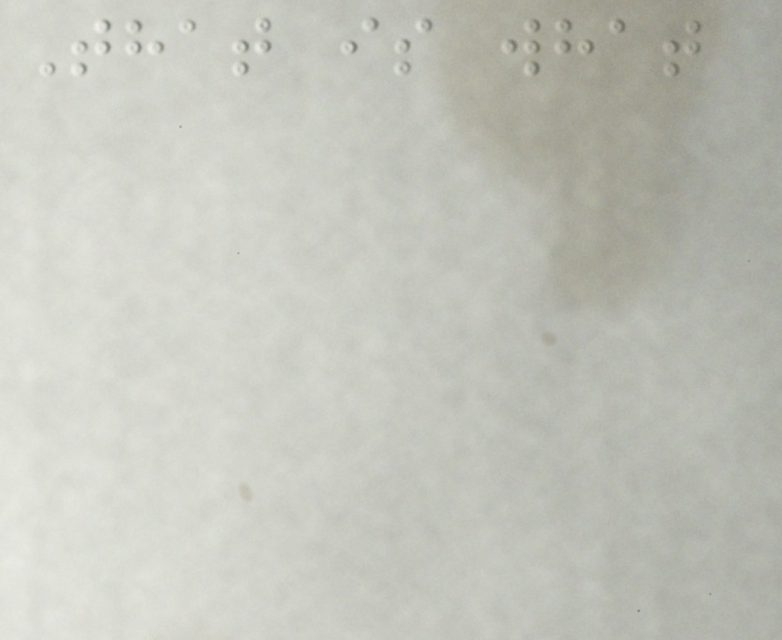That is what
